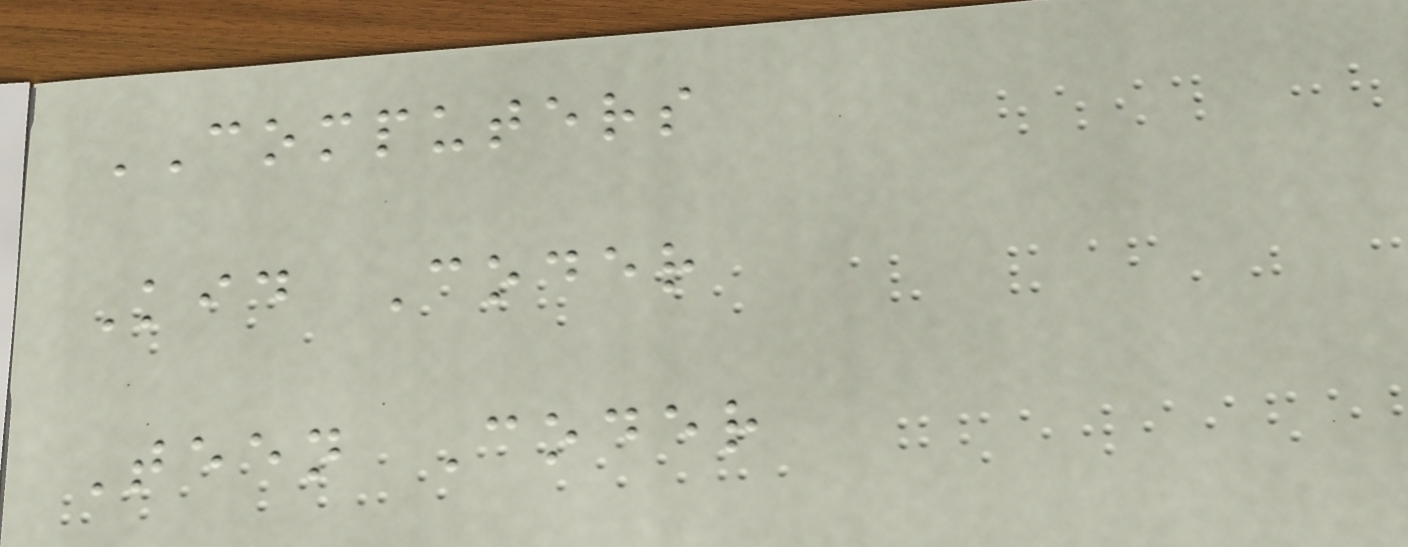COMPUTERS
Kid Coder
Teen Coder
